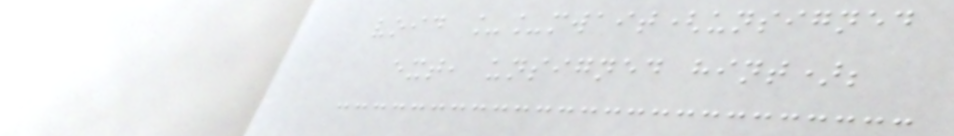void __mwait(unsigned
ext, unsigned hint);
